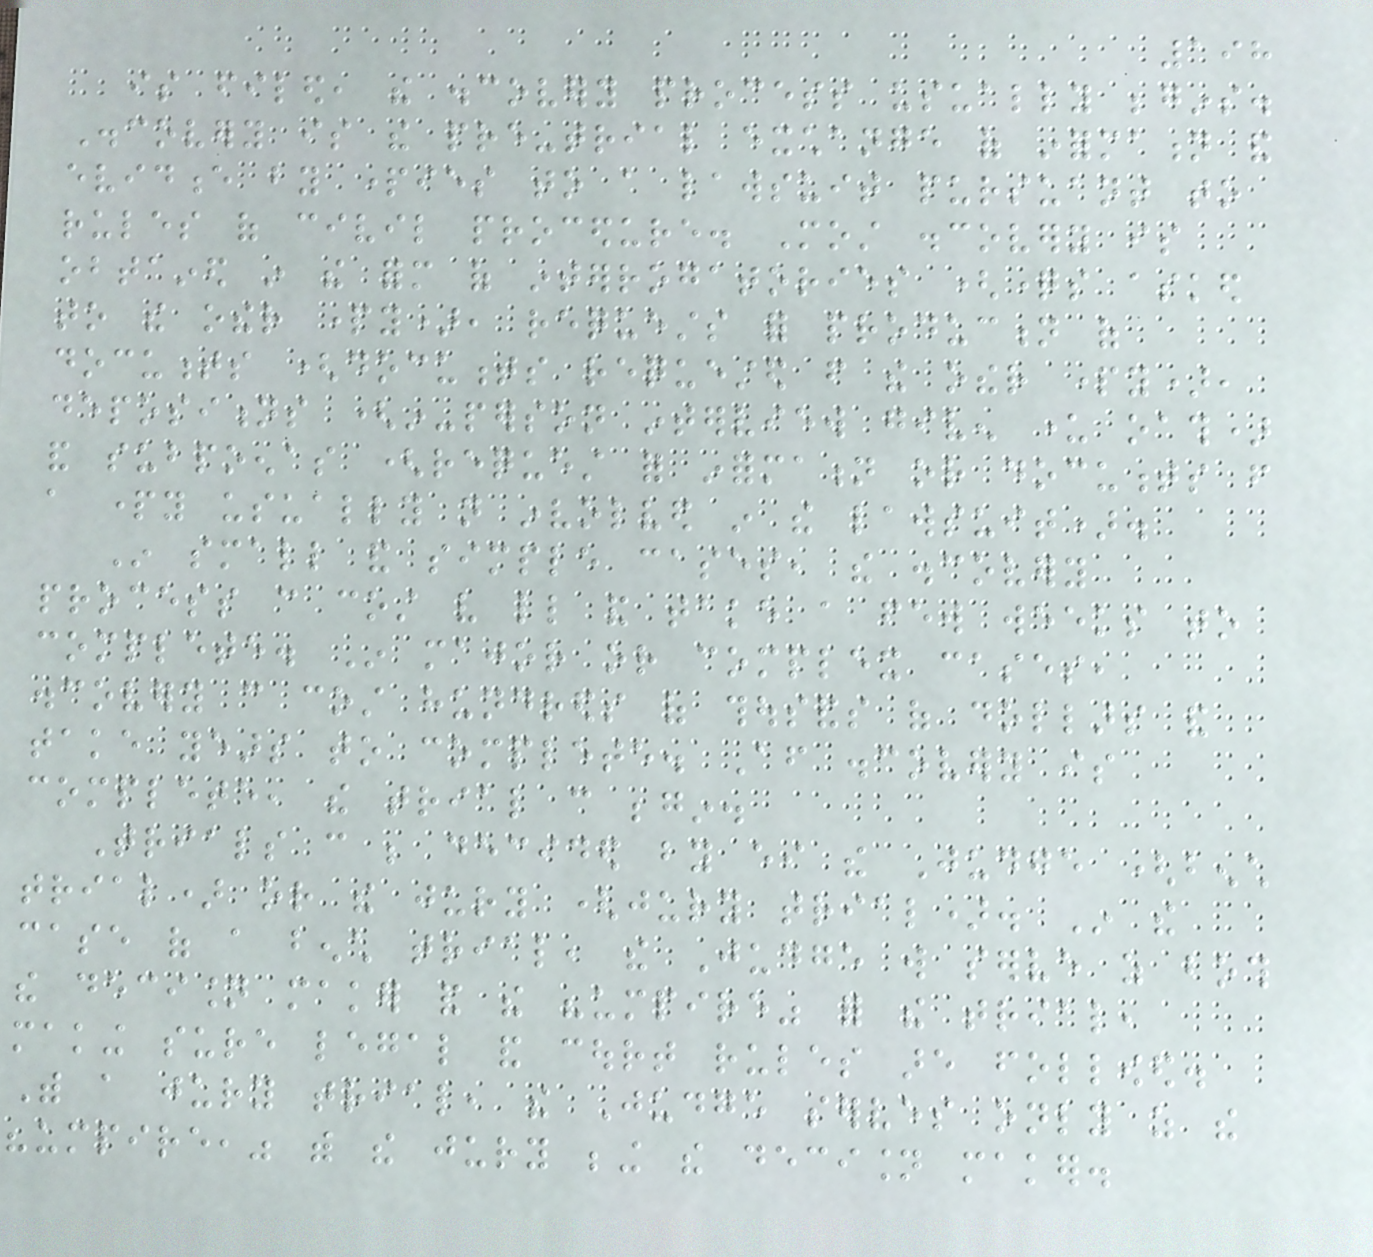198
is filed, the discovery process usually begins.
Discovery is the pre-trial exchange of information and
evidence by parties to a lawsuit pursuant to
rules of civil procedure. Most discovery is
obtained in the form of interrogatories (questions asked
to the other party), requests for production of
documents (documents requested from the other party),
depositions (in-person interview given under oath)
and subpoenas (request for information or documents from
a party usually not involved in the lawsuit).
In small and simple cases, the discovery
process can cost very little and take a few weeks to
complete. In major or complex cases,
discovery can cost hundreds of thousands of dollars and
take years to complete. After discovery is
complete, the trial can begin.
Trials can be decided by either the Judge (bench
trial) or the jury (jury trial). In the
case of a bench trial, the Judge will serve as both
the decision maker and the "umpire" for the trial,
making sure legal and court rules are followed.
With a jury trial, the Judge serves only as the
"umpire," with the jury being the decision maker.
